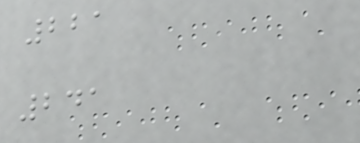221
241
